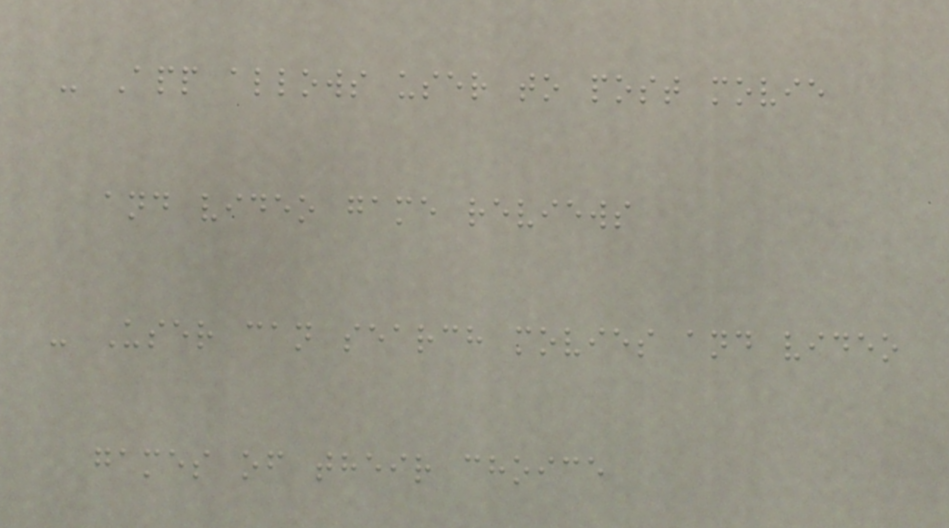- App allows user to post movie
and video game reviews
- User can search movies and video
games of their choice
